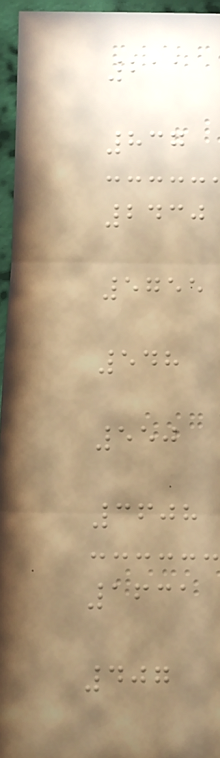211
837
2430
5755
548
550
3608
1631
407
